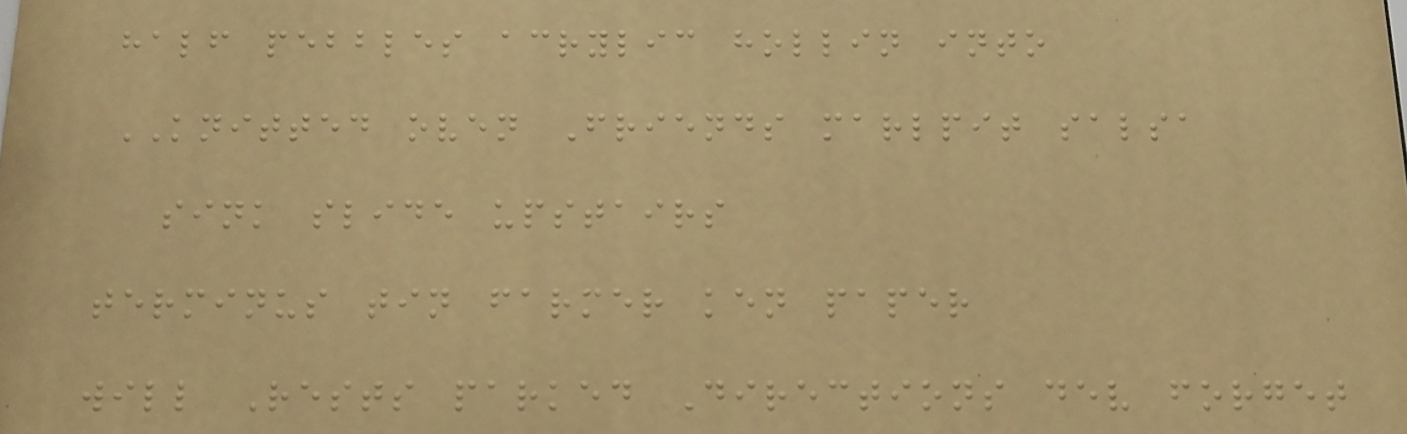half pebbles acrylic hollin into
KNITTED oven Friends marlpit salsa
sink slide upstairs
terminus tin farmer ken paper
will Rests parked Directions dev forget
